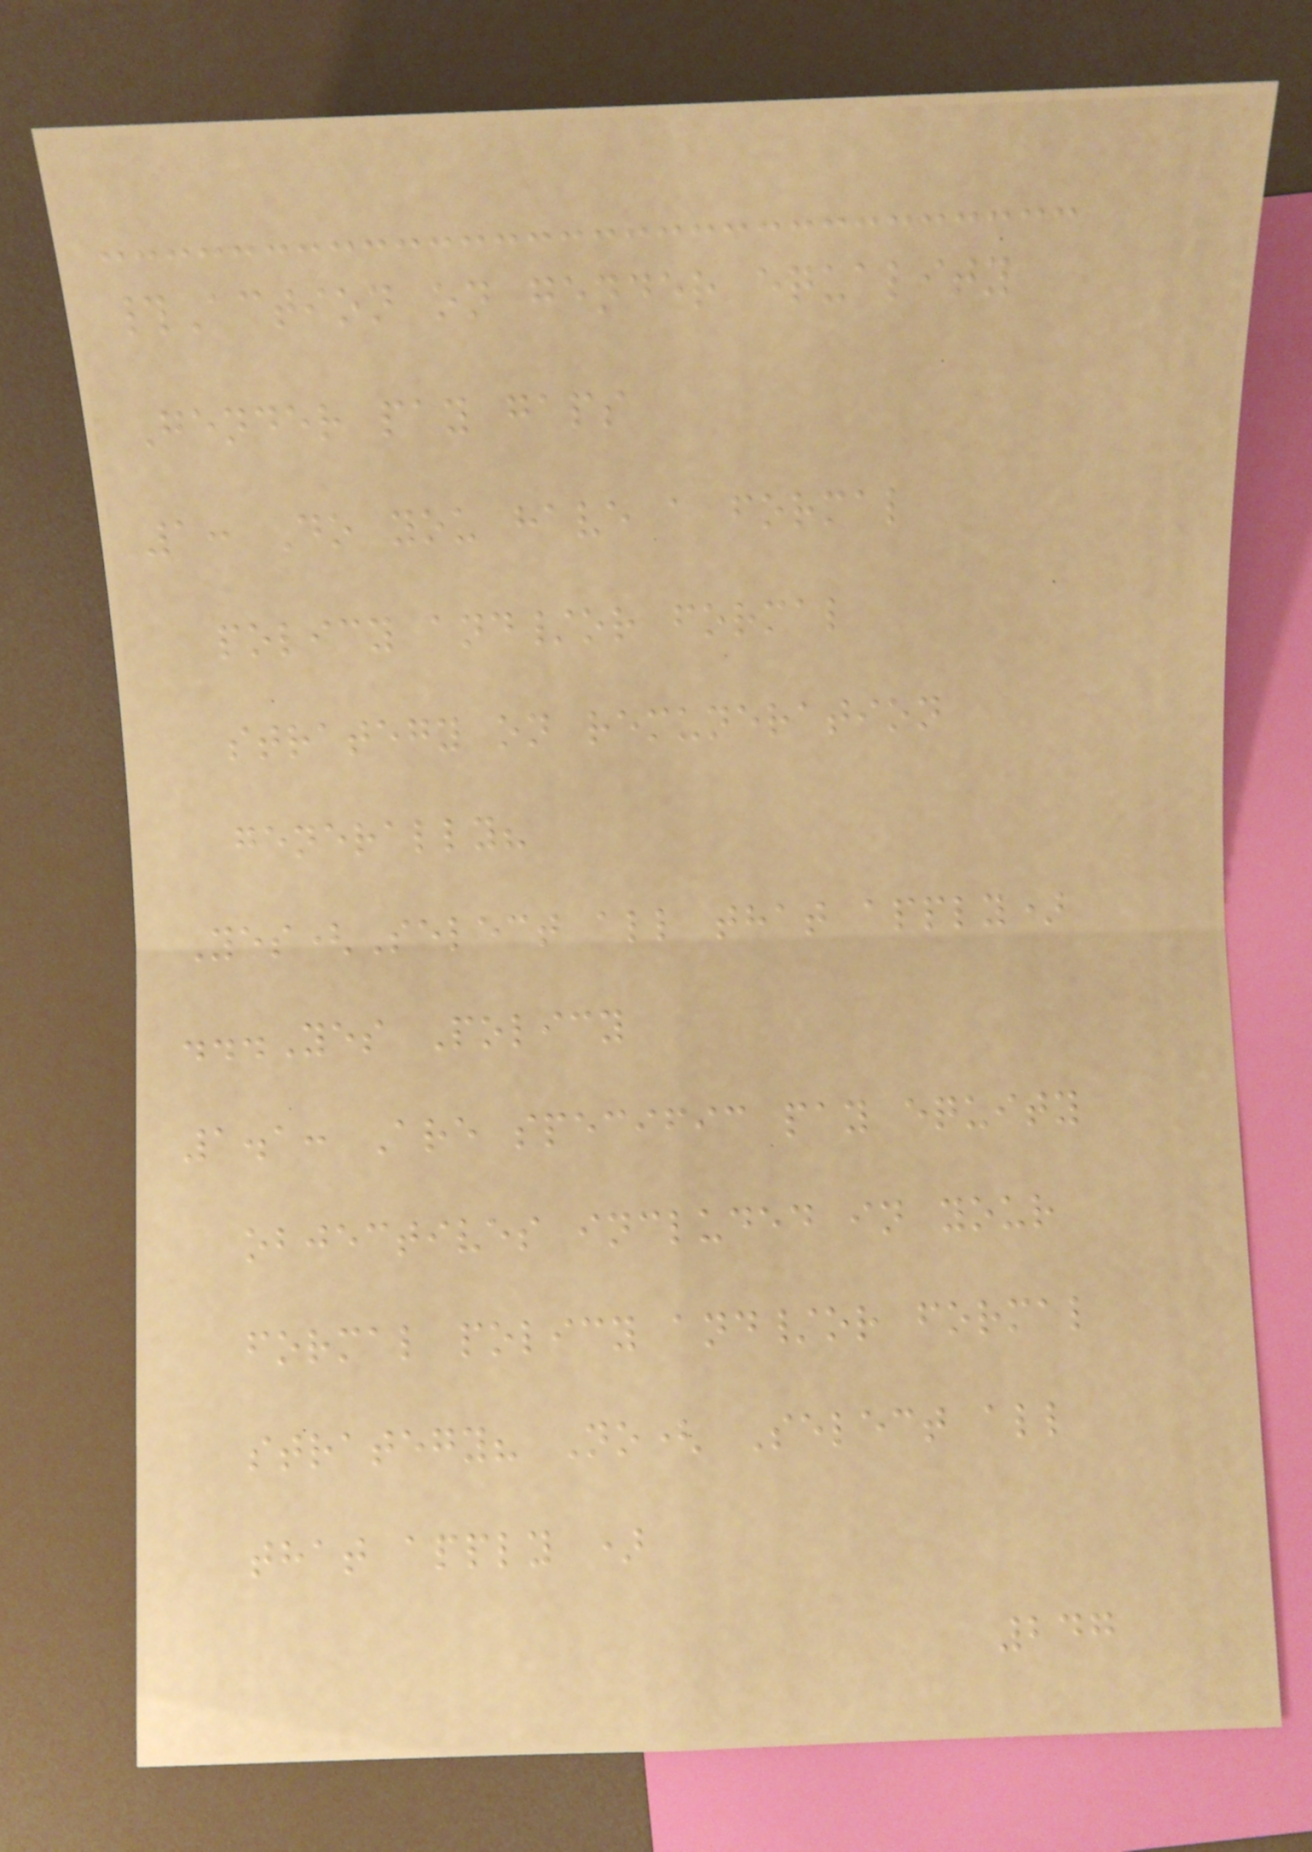#Action on gender equality
Gender pay gaps
1: Do you have a formal
policy and/or formal
strategy on remuneration
generally?
Yes(Select all that apply)
...Yes Policy
1.1: Are specific pay equity
objectives included in your
formal policy and/or formal
strategy? No( Select all
that apply )
247
